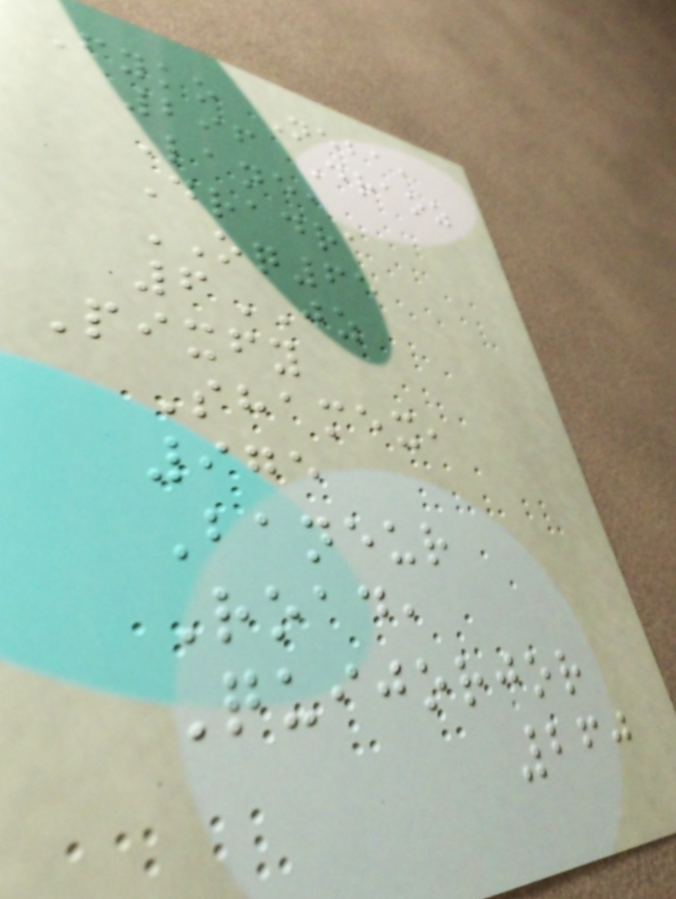Fyko Neba,
296 Draoz
Lane,
Dradra
OQ65
6JZ
Pixfy
Shamex,
975
Baneur
Road,
Quijorjor
260
